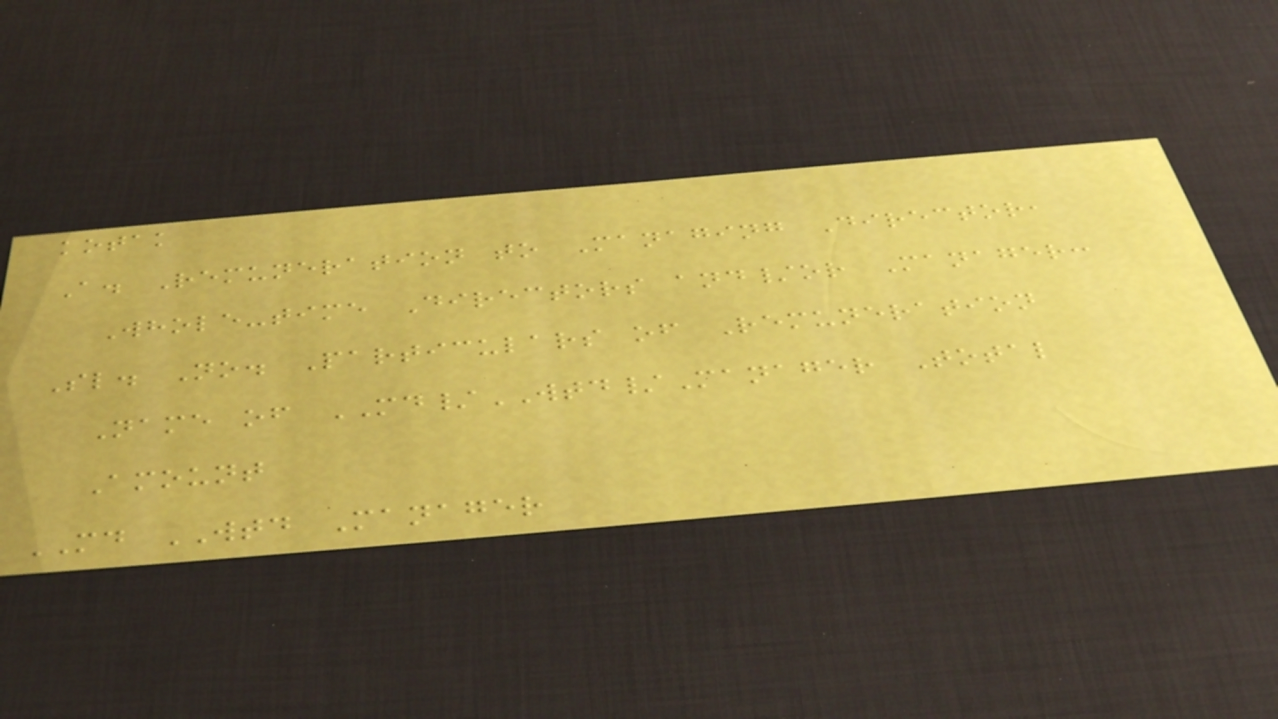kotak
A. Remuneration to Managing Director,
Whole-time Directors and/or Manager:
Sl. No. Particulars of Remuneration
Name of MD/WTD/Manager Total
Amount
MD WTD Manager
